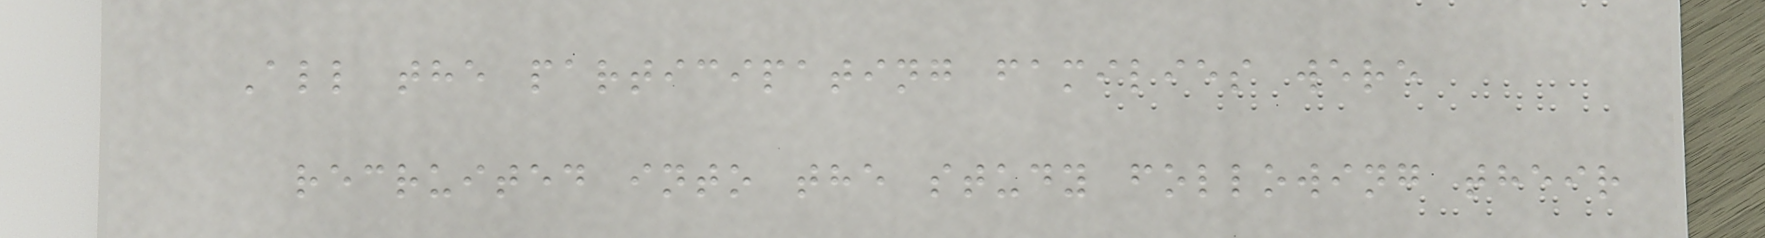All the participating families were
recruited into the study following their
